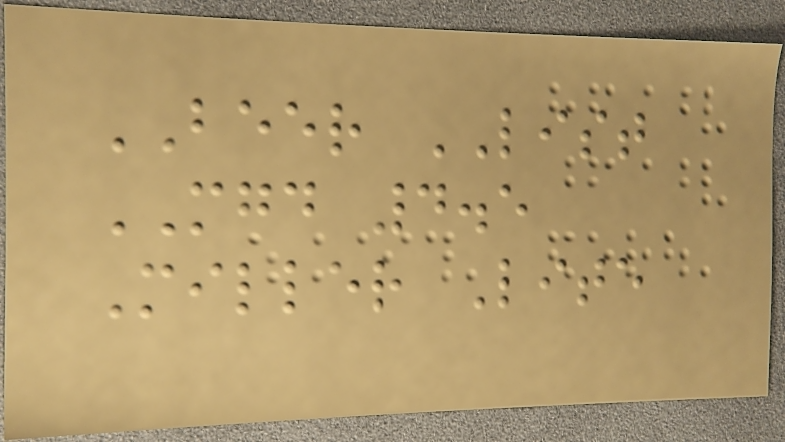BEER LIST
MGD 4.5
Miller Lite
